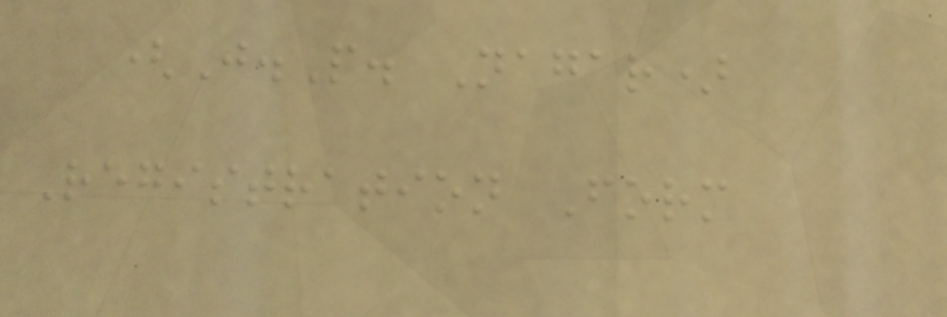(J.P. Nagar)
Registration Form
